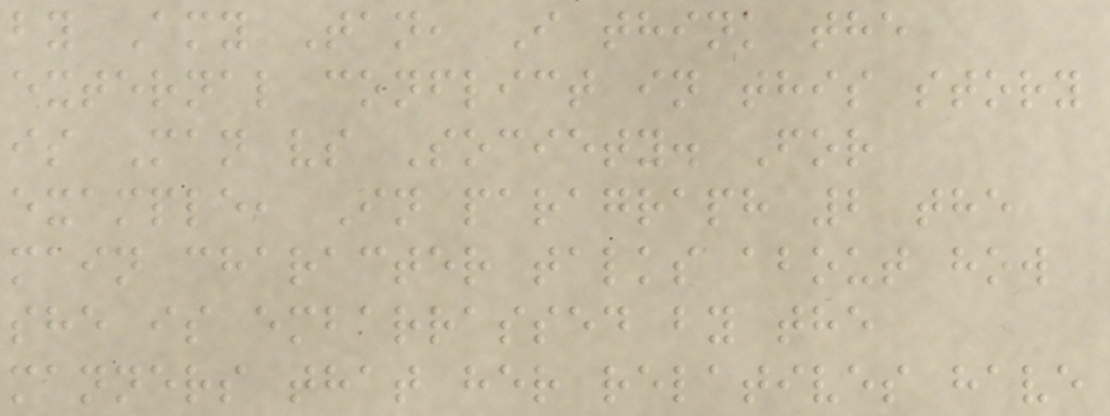by Amy Tan, I think the
external conflict in this story
is Man vs Society. For
example, In paragraph 2 the
main character talks about how
she is embarrassed by the
manners that her relatives have
